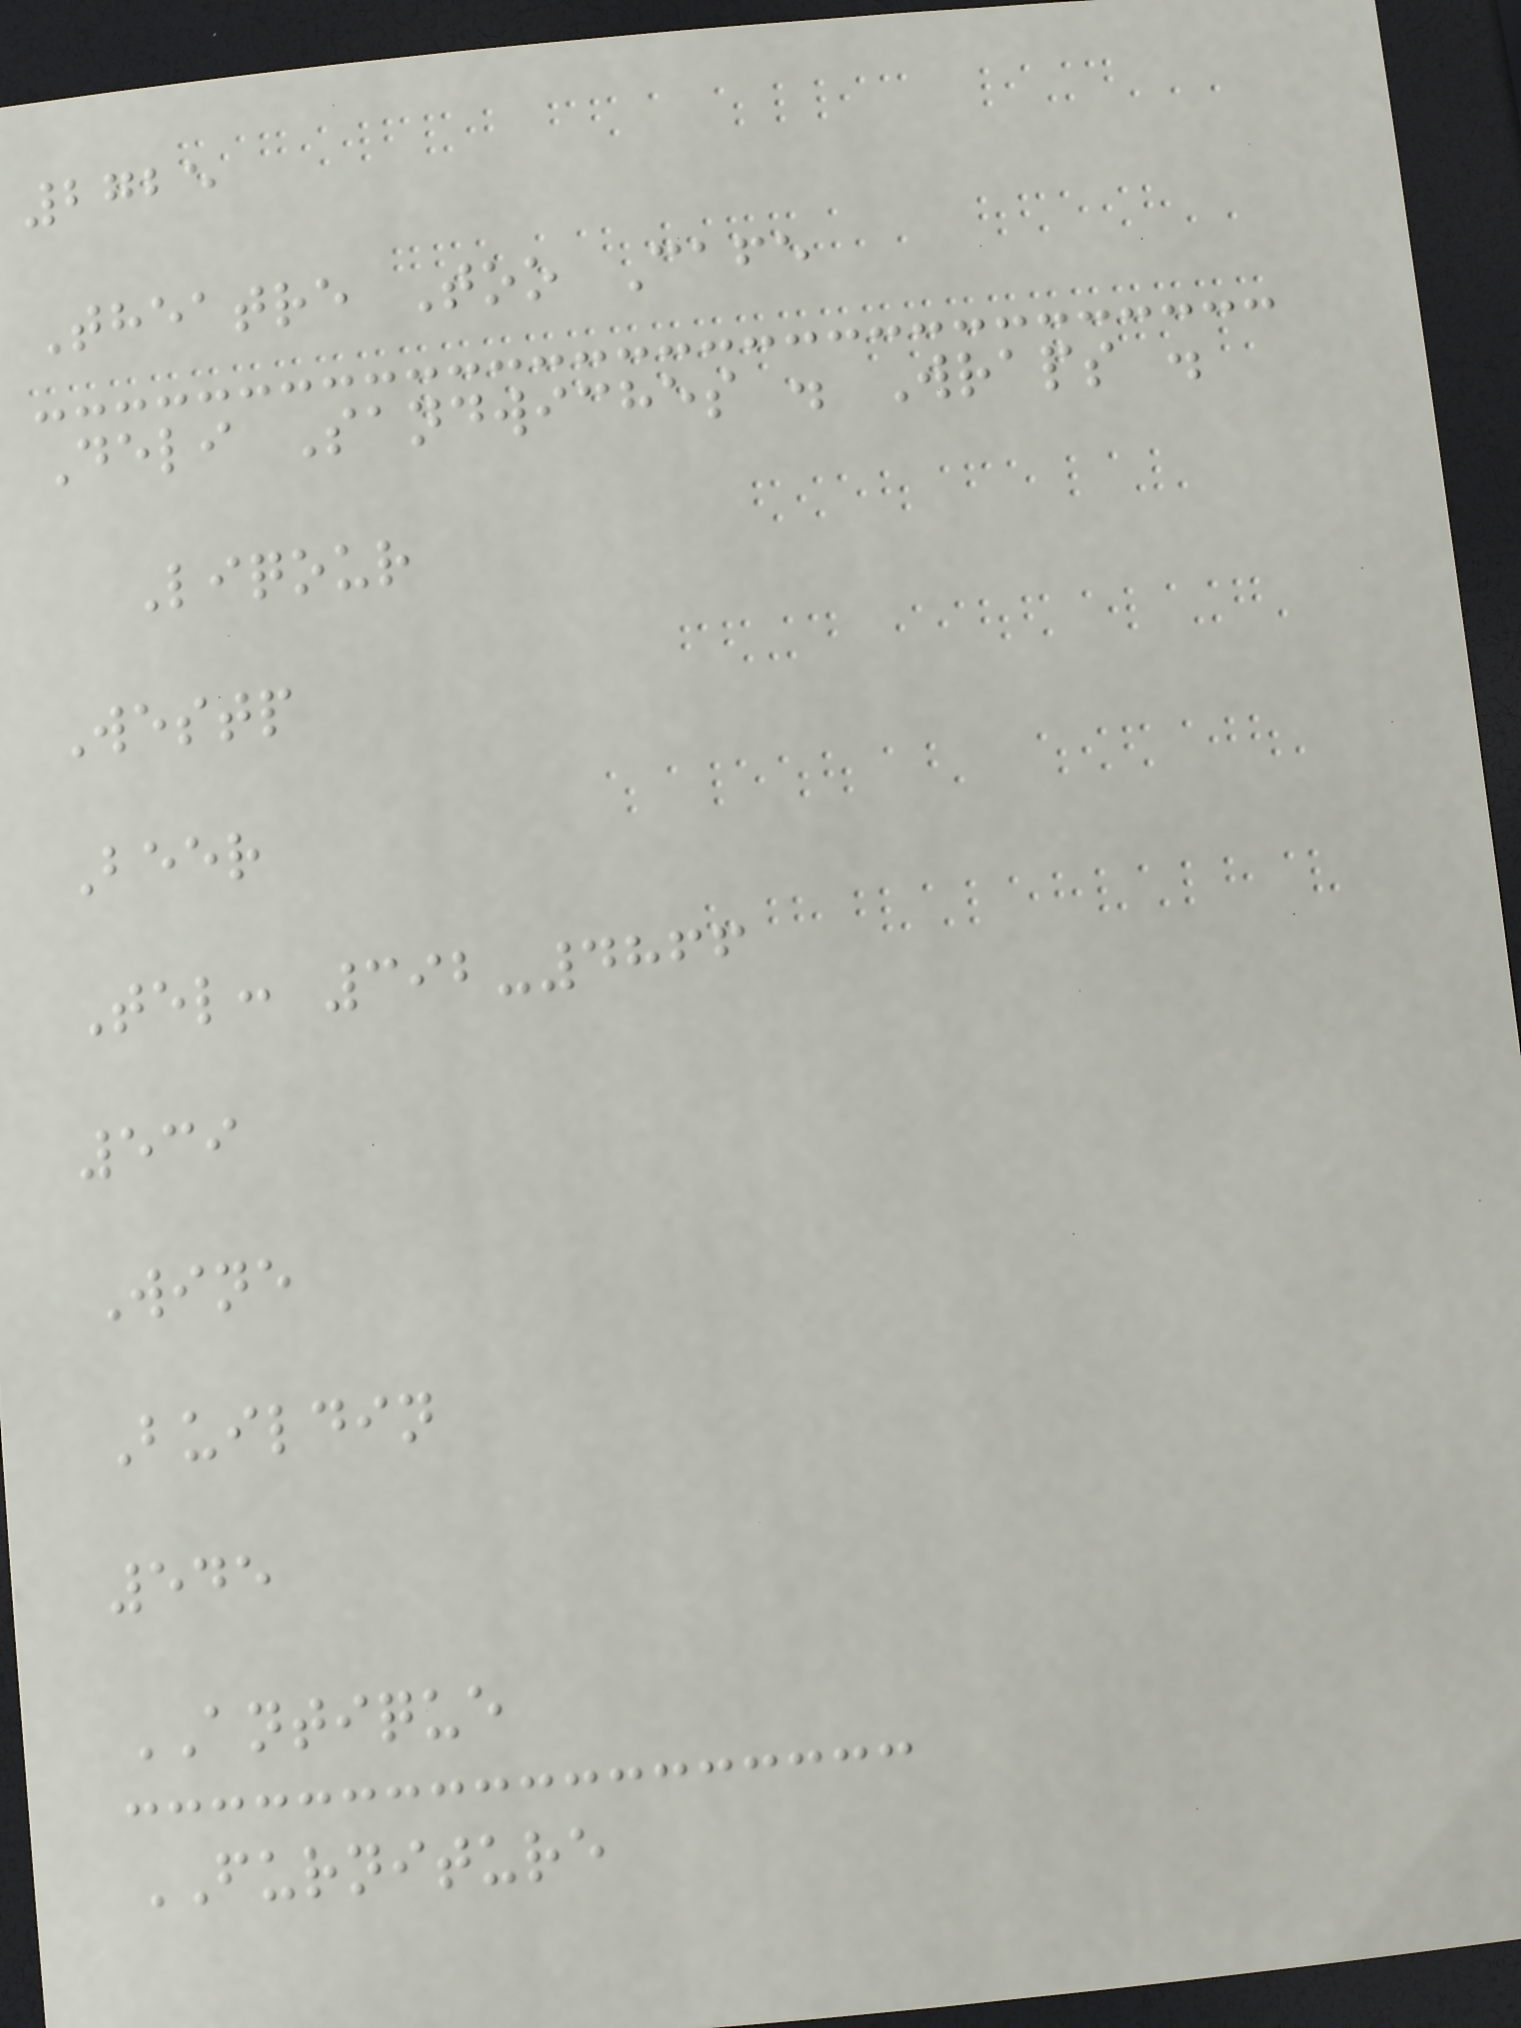2725
Theatre Too Cafe
Deli Sandwiches . Wraps .
Liqour
Westp
Beer
Tel: 392-4866
539
Wine
Buildin
545
ANTIQUE
FURNITURE
